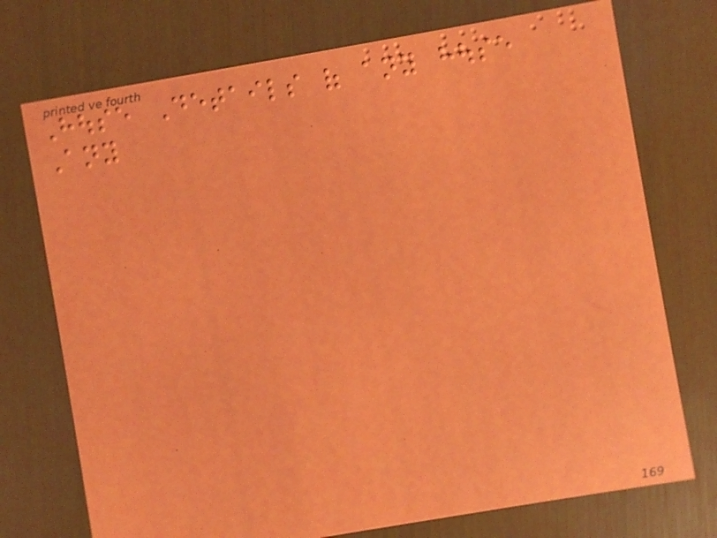House Details of any house
Any
